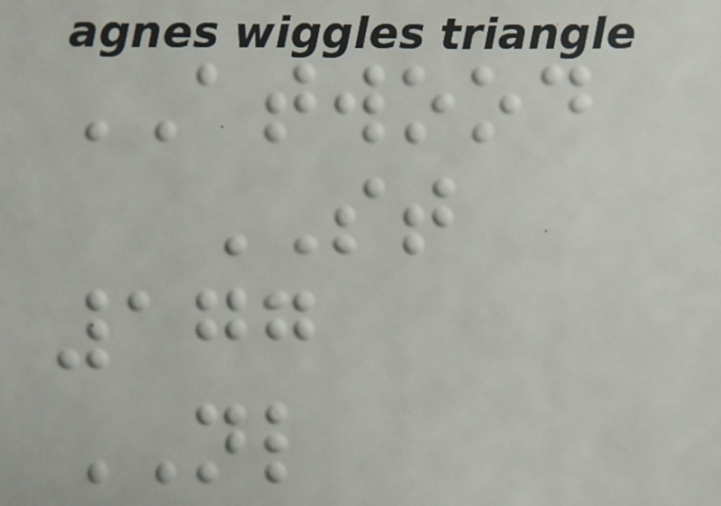ATWOOD
ST
177
NL
